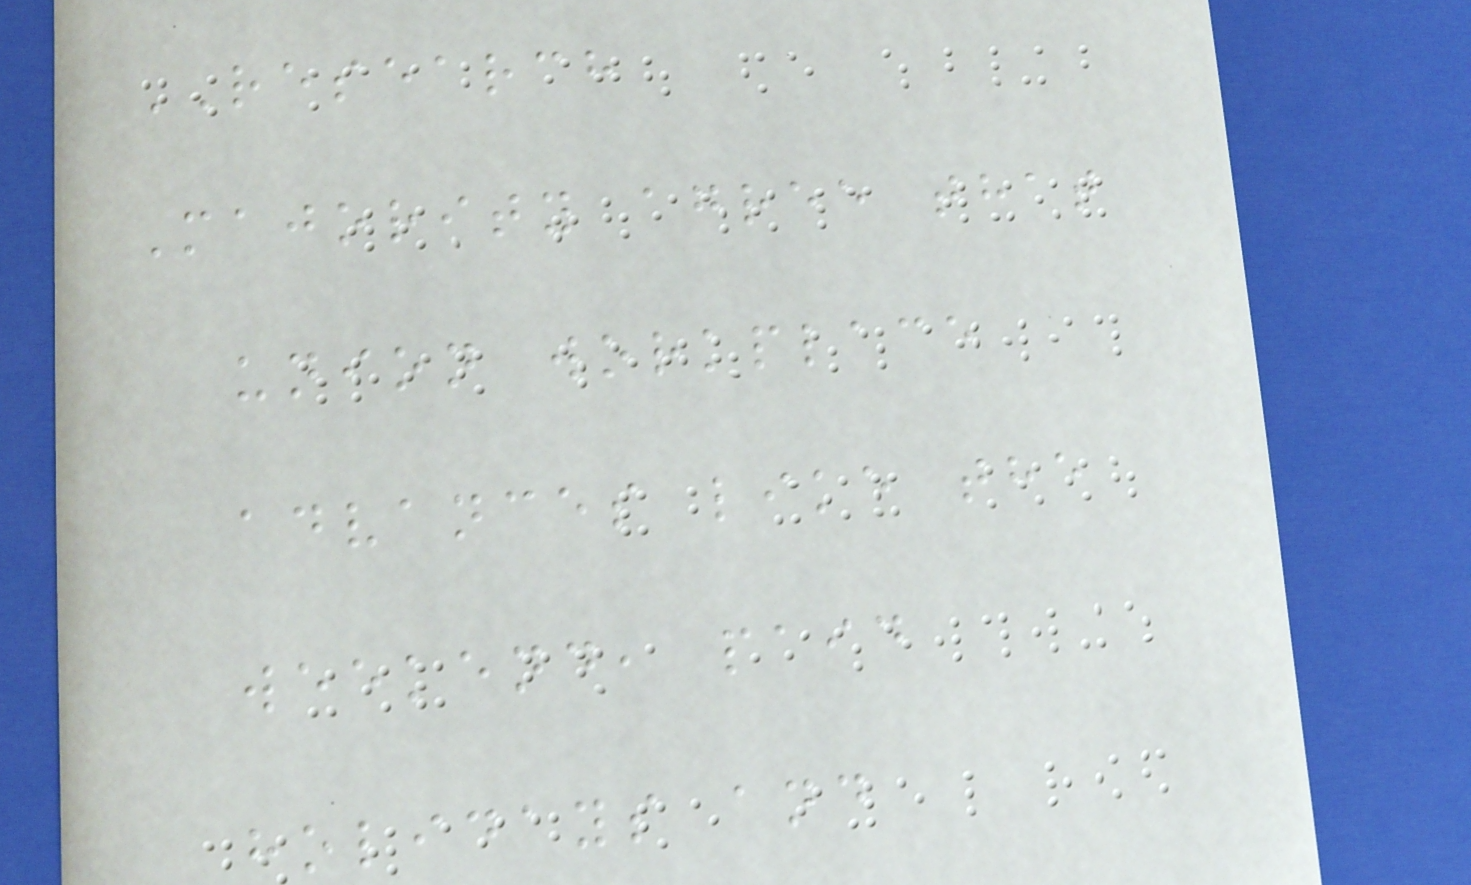RESEARCH
Majority agree that
union workplace
advances like the
weekend, paid
holidays and
